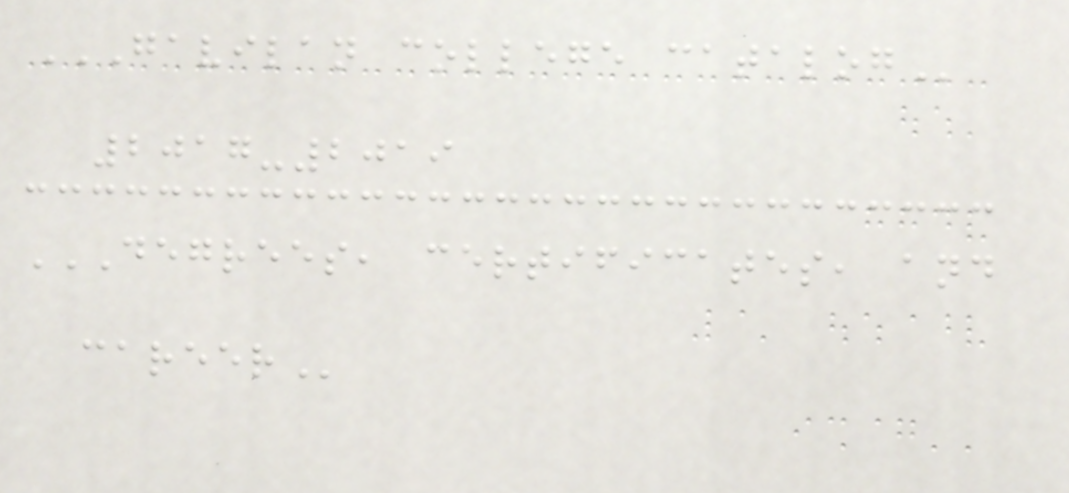GAVILAN COLLEGE CATALOG
2017-2019
DEGREES, CERTIFICATES, AND
CAREER
